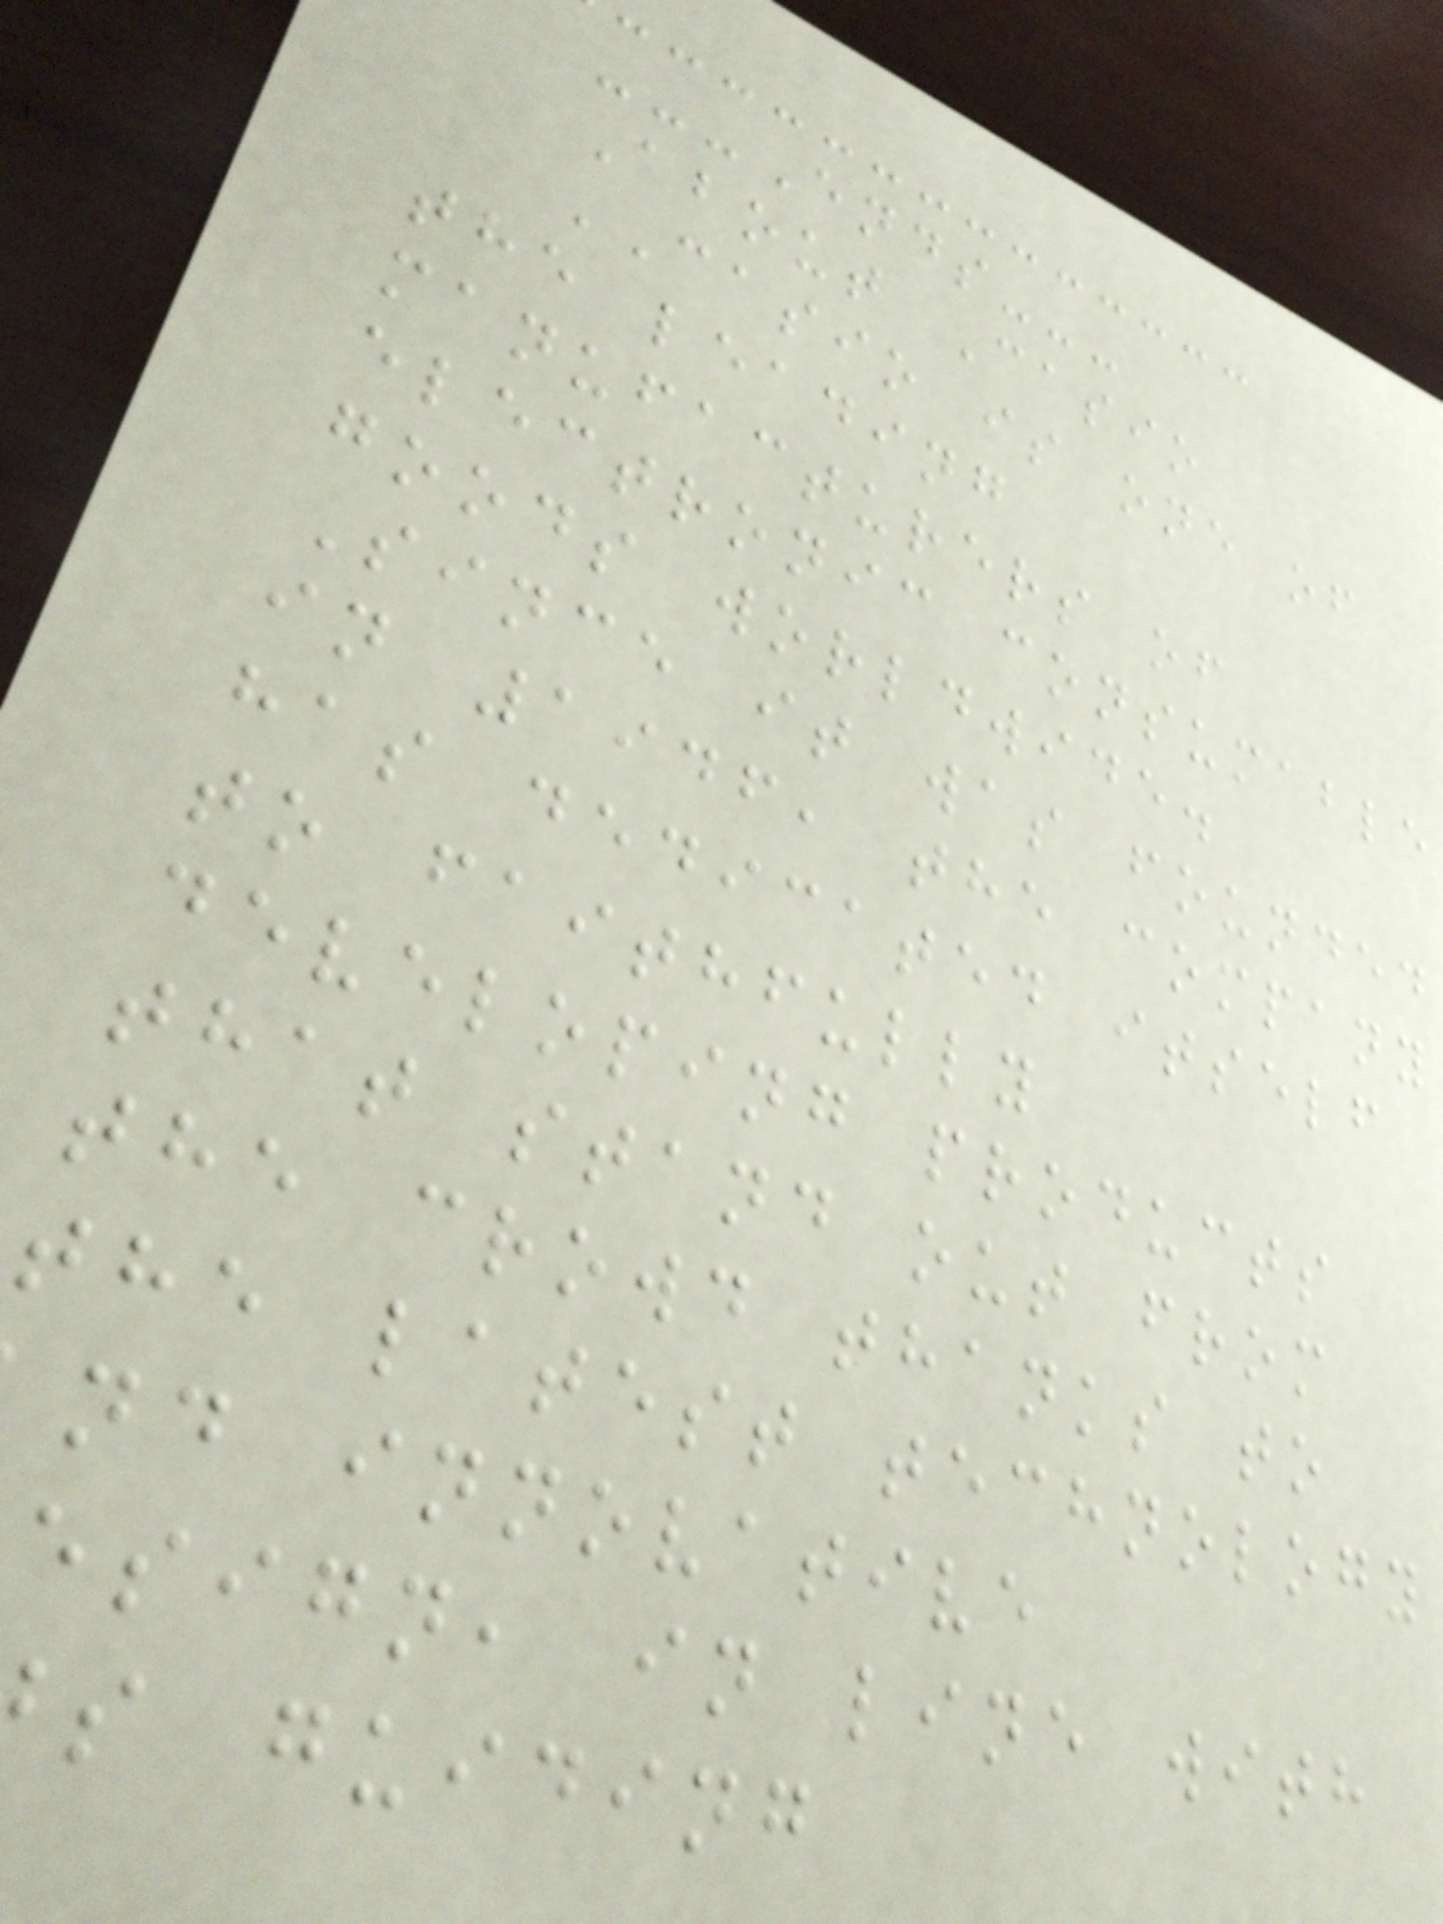---Ends---
About Casio
CASIO is one of
the leading
manufacturers of
electronic consumable
goods worldwide.
Since it was founded
in 1946, the company
has dedicated itself
to faithfully
developing products
that stand out from
the crowd thanks to
the latest technology
nd innovative
esign, in line with
s guiding
